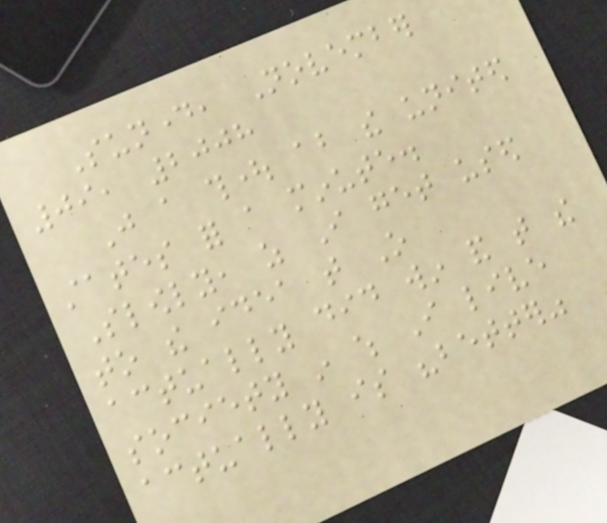Sunday, November
09, 2008
Just a thought about the united
states for a minute.
Slowly, as I get used
to the idea that O
actually did win and that the
society in which I live
actually is "better"
